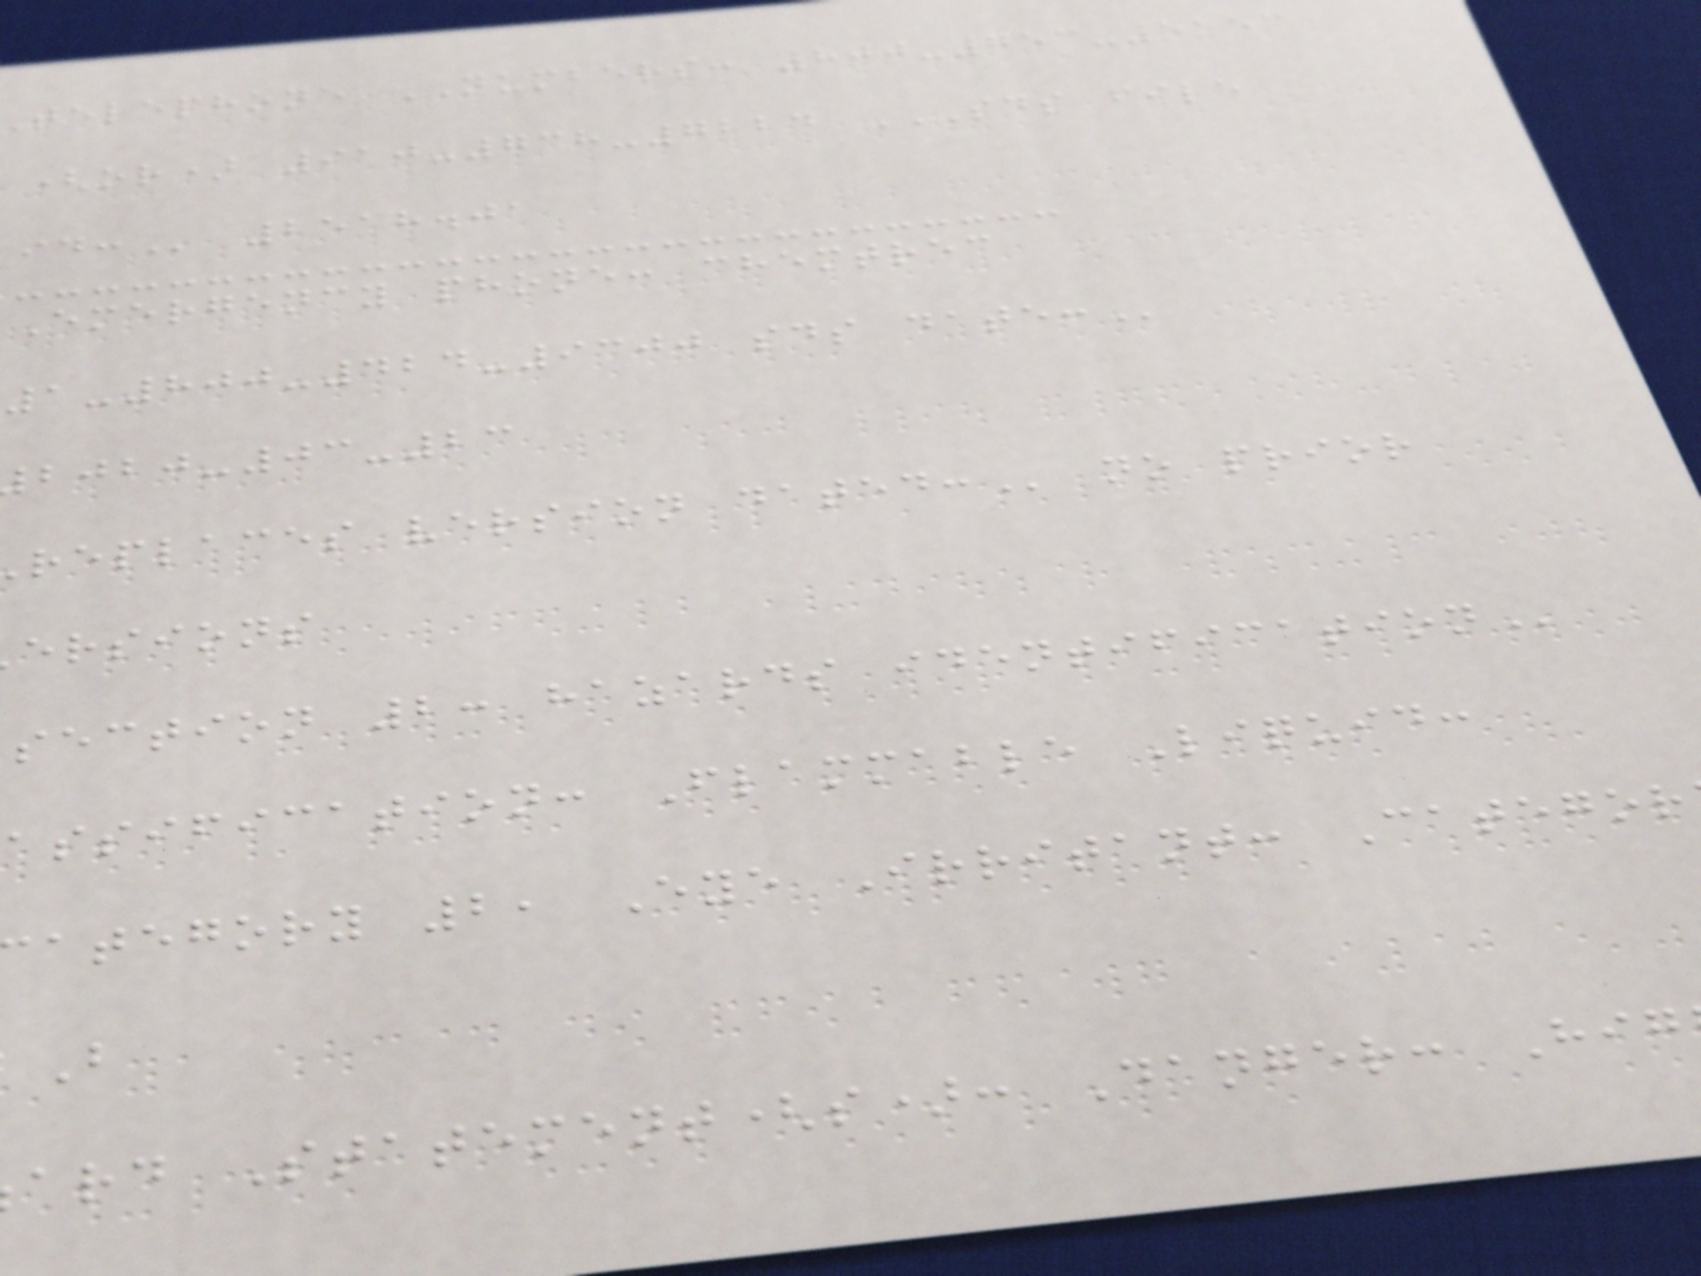telephone NUMBERS: 800-753-5153
(or) 910-738-7224 SDS FILE
2518.01
emergency phone: chemtrec
1-800-424-9300 sds
-03-23
replaces version
ersions
section 2: hazards
assification: Flammable Liquid:
ategory 2, Eye Irritant: Categor
ard Statement(s): Danger: Hig
